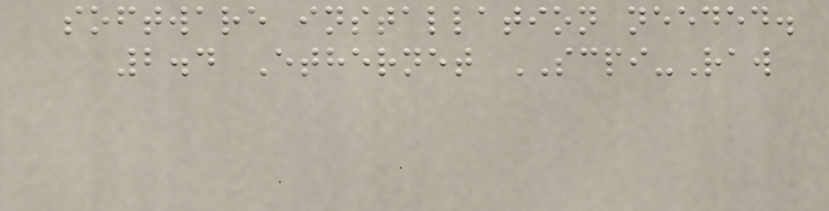software installation needed.
2.4 Ethernet SCPI-Raw
